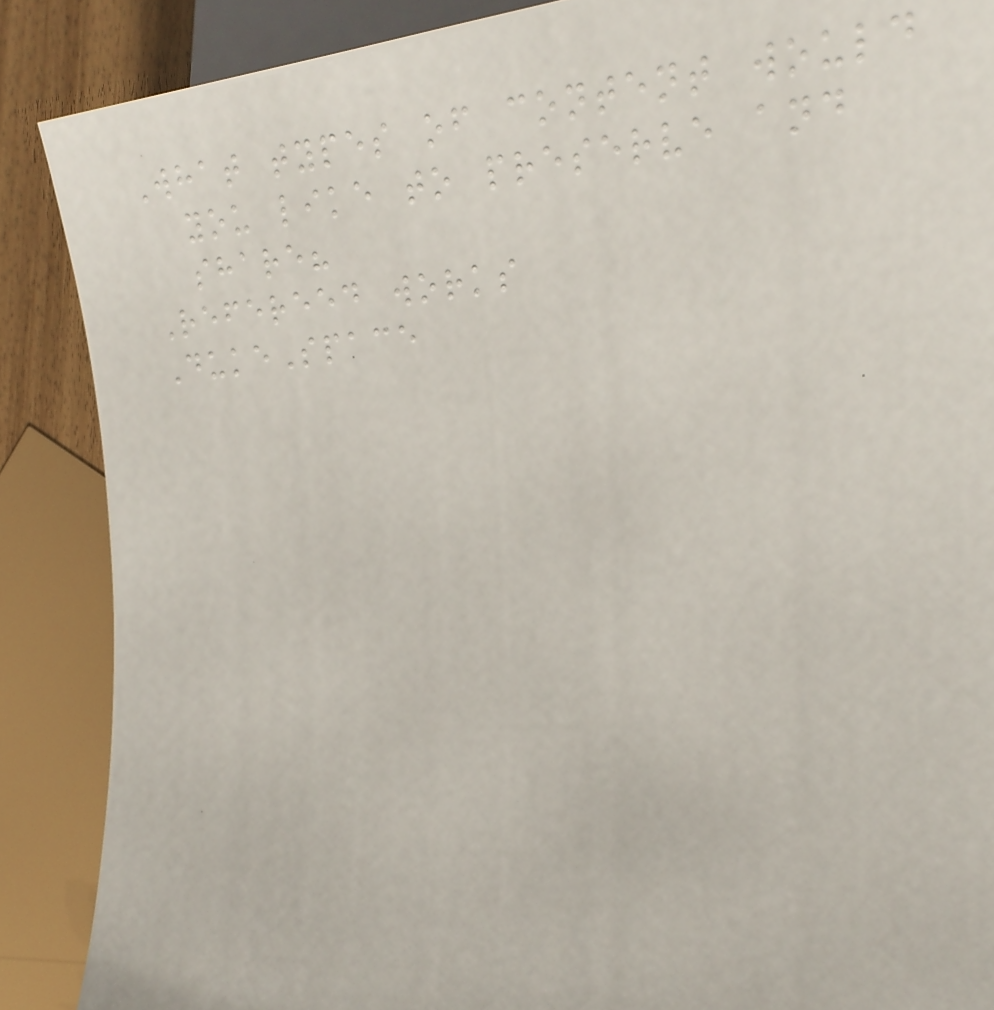What types of content would
you like to preserve and
share?
Refereed works
DukeSpace
